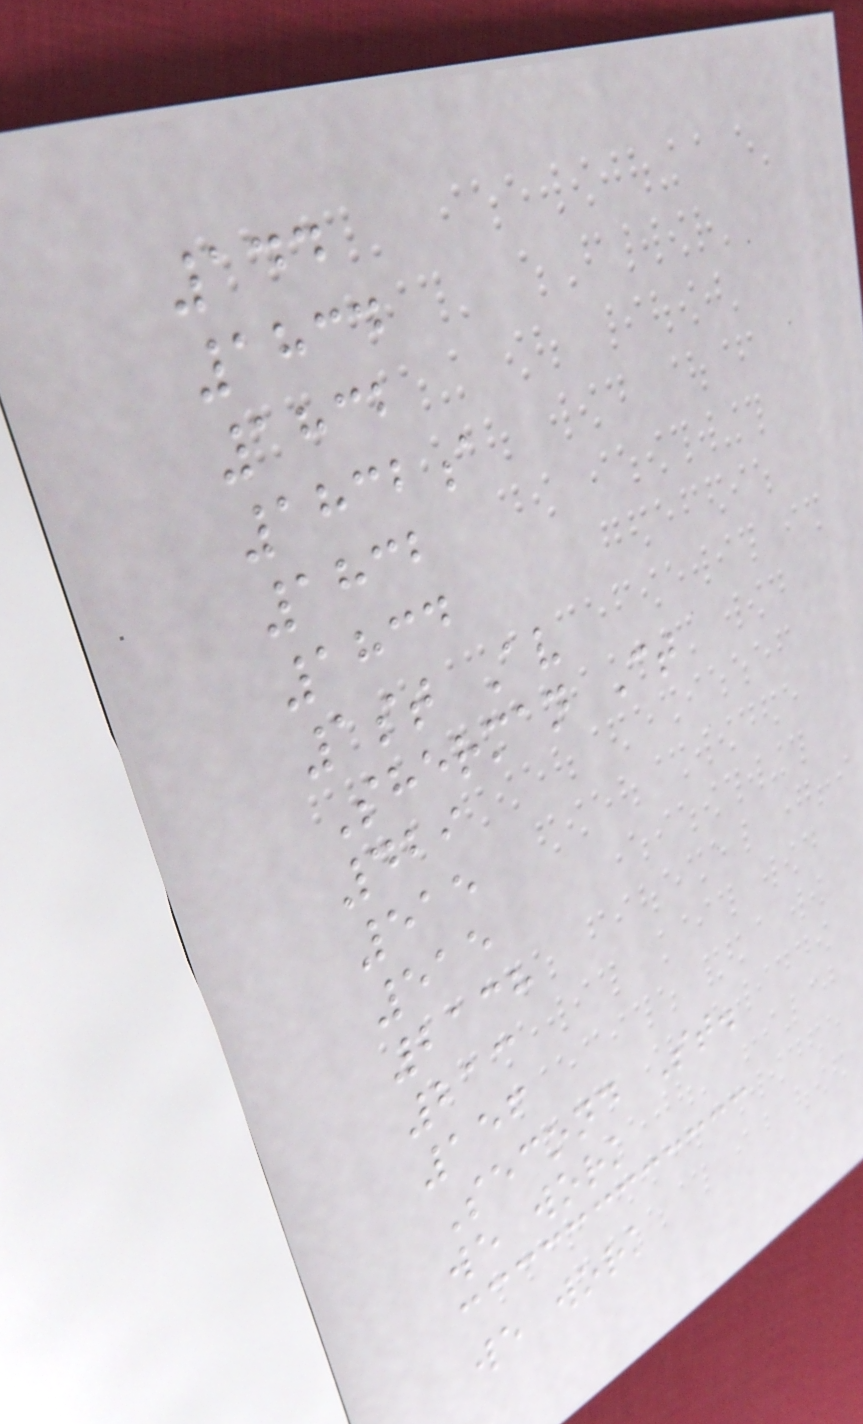144
1834
1832
1832a
1832
1834
1st Av
Sherman Ct
429
515
515
2138
213
156
Second St.
we work
we work
